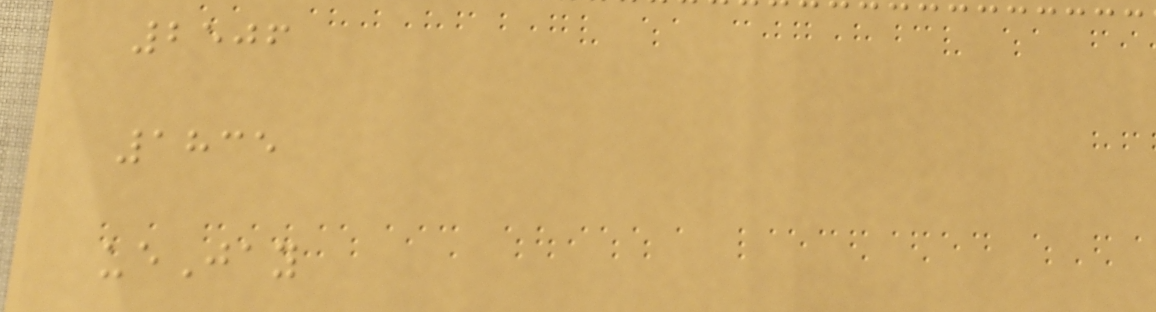2506
1835
ueJay
